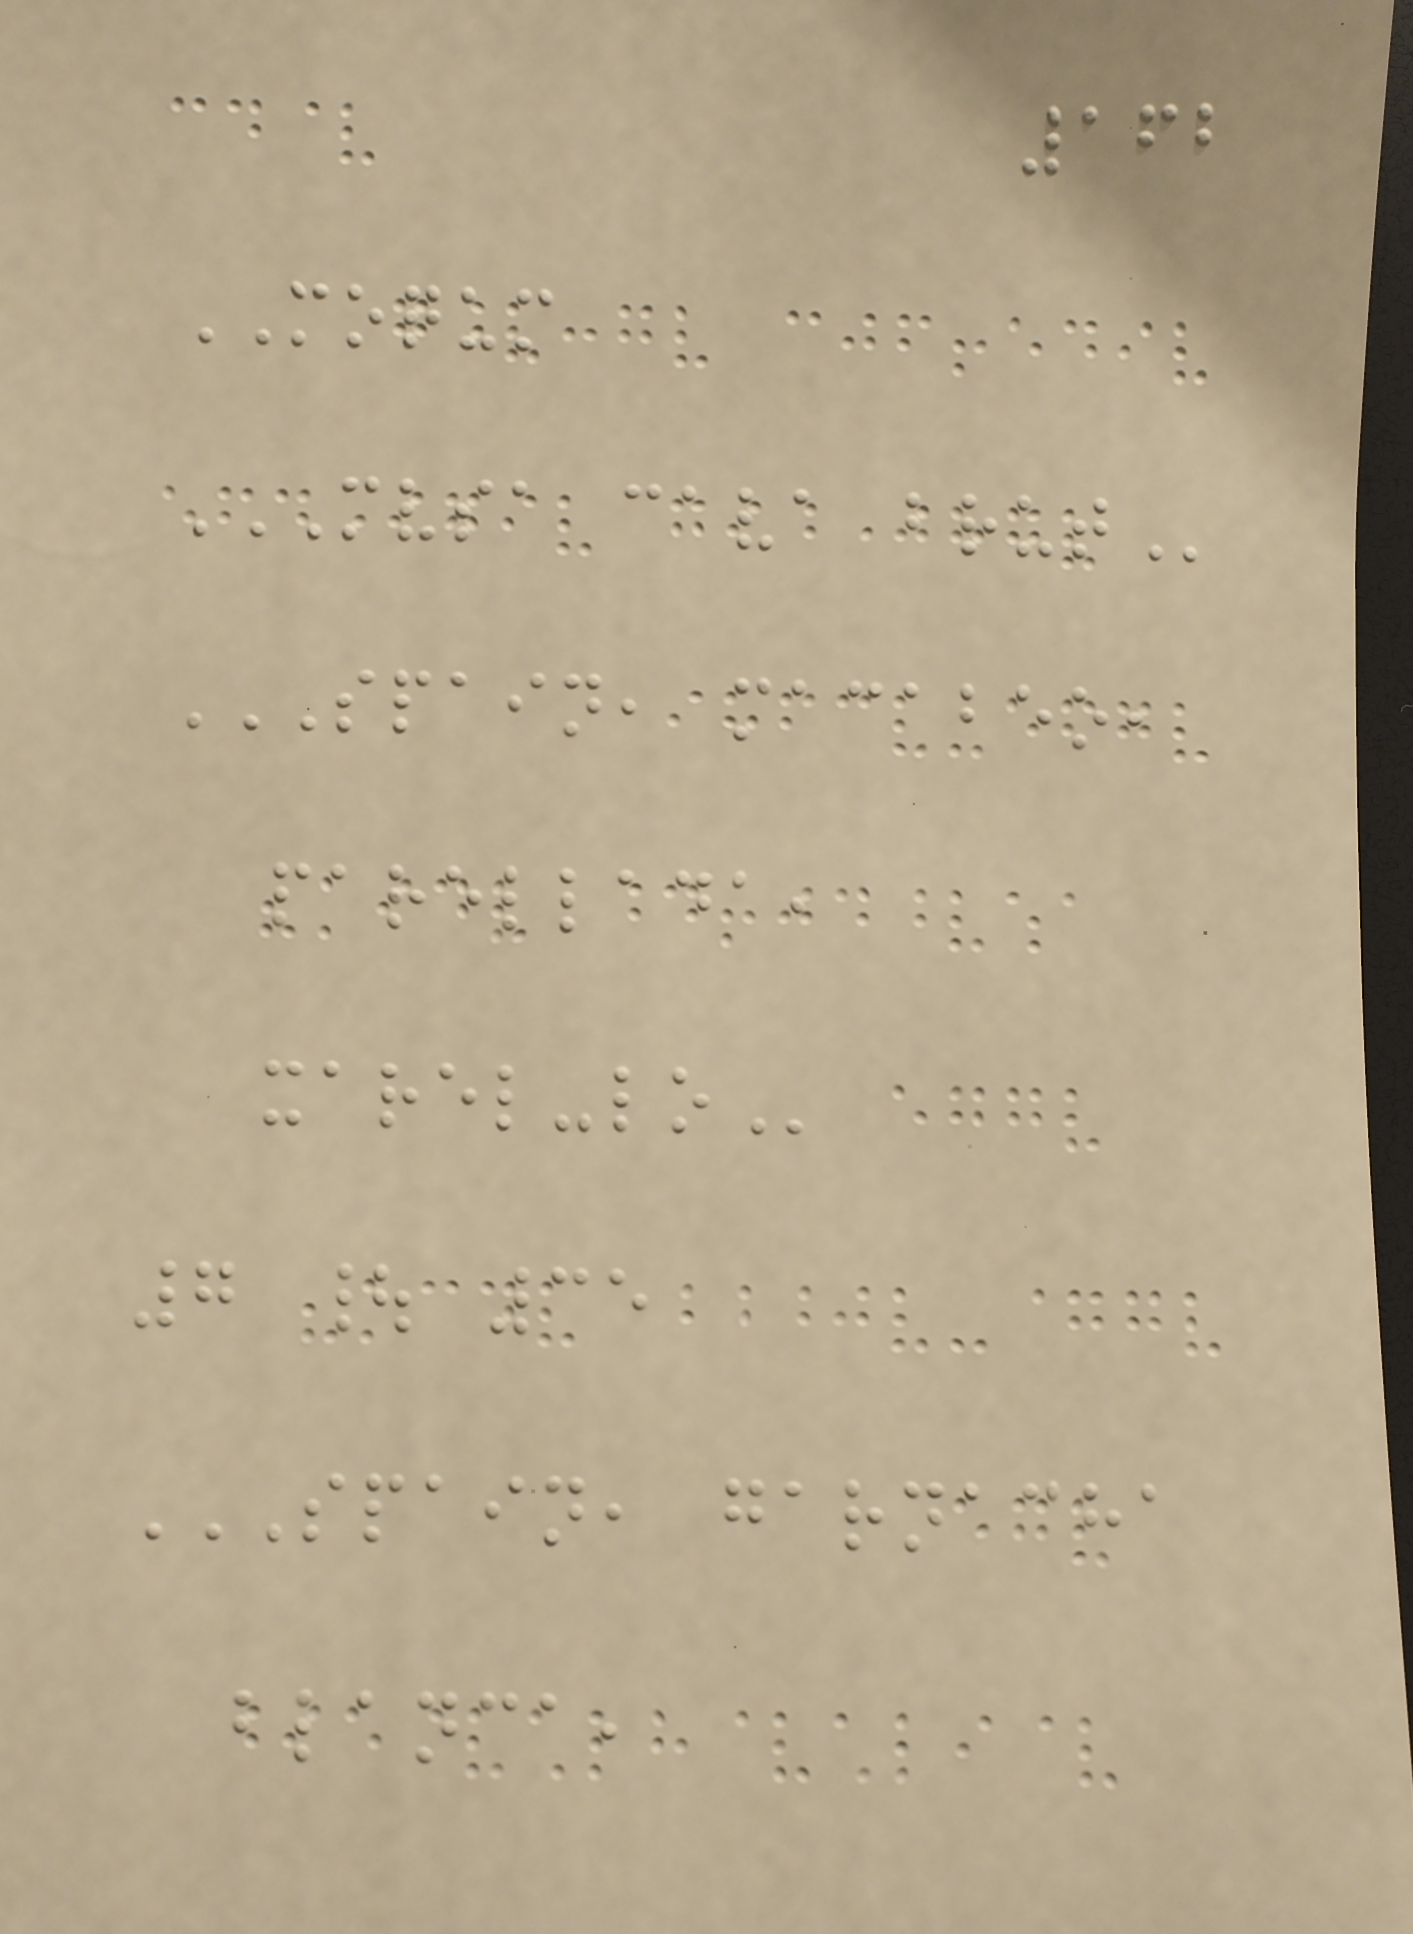162
MOQUM
MVSA CAVA BRUT
SPAIN, MACABEO,
PARELLADA,
XAREL-LO
7 | 35
SPAIN, GARNACHA
BLANCA,
